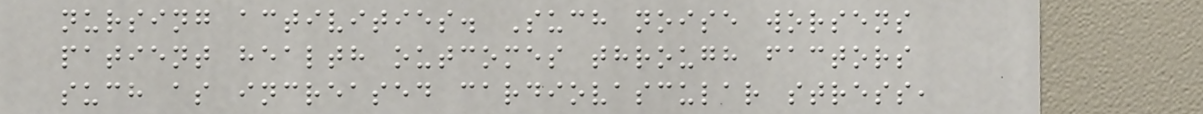nursing activities. Such noise worsens
patient health outcomes through factors
such as increased cardiovascular stress,
